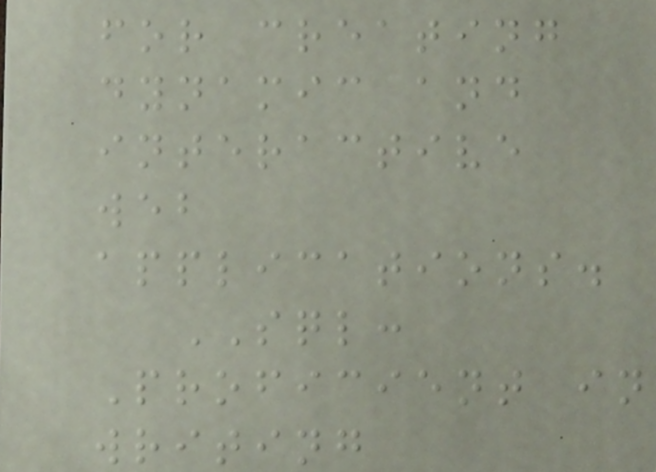for creating
dynamic and
interactive
web
applications.
SQL:
Proficient in
writing
